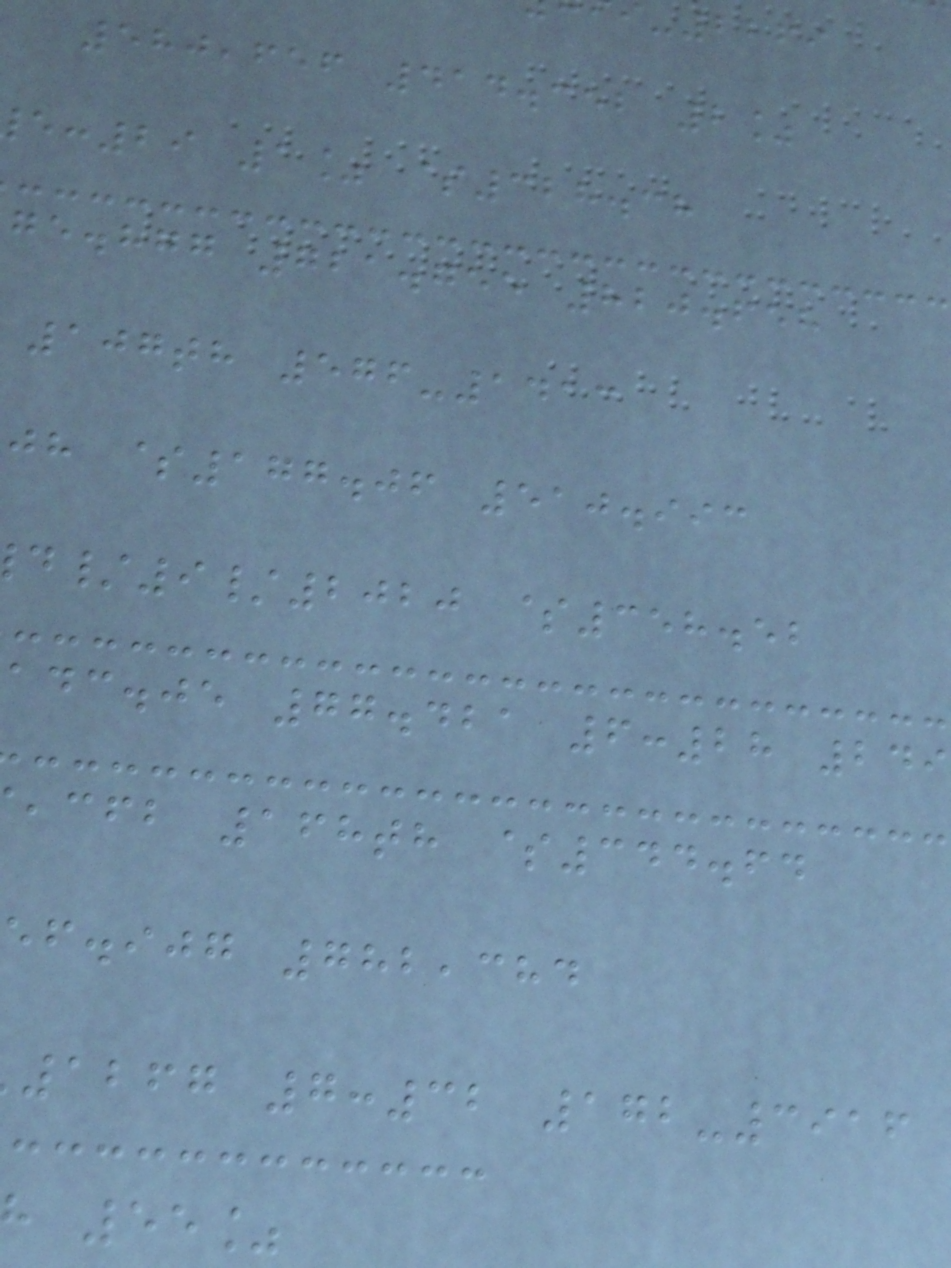580,656 414.352 2%
:29 1% $328.38
ge.hgg 721.755 820.658
107th 576-1413
jh $177.06 510.993
/9/2020 $358.52
adc.je 77.421 6:28 249
,cfb 168th $344.64
ef.ijg 782,384
1267 7:32 172-3916
55%
